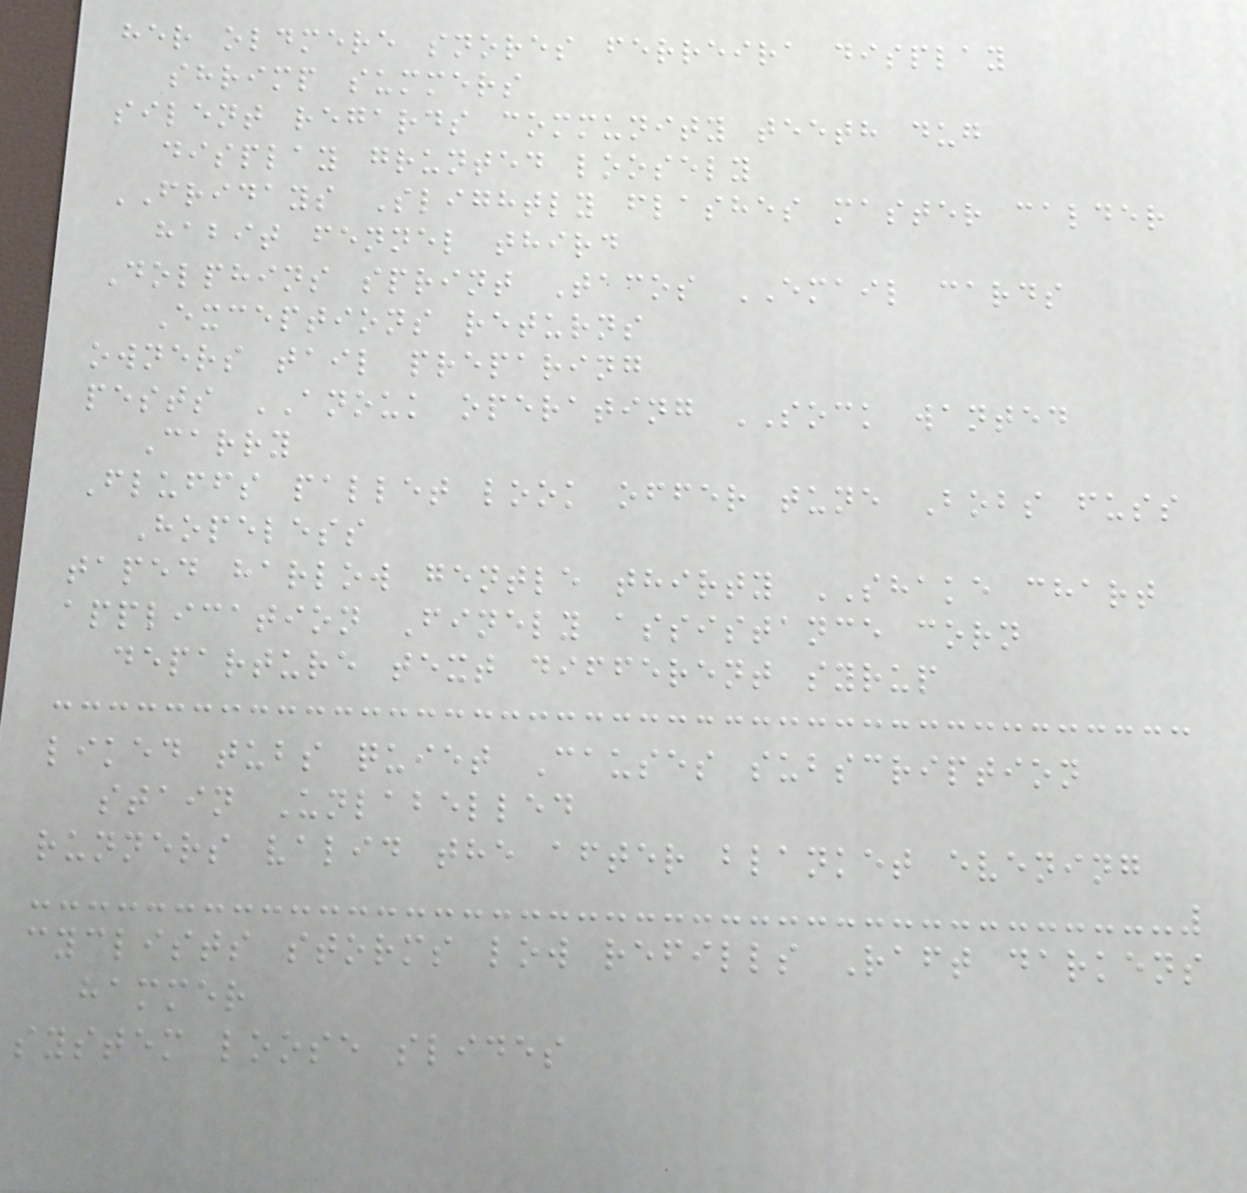her oldmere snores ferreira display
shrimp summers
silent regards community teeth dug
display grunted loosely
FRIDAYS Slightly flashes master calder
habit fennel third
Dolphins sprint Tacos EMAIL cards
Exceptions returns
owners tail preparing
pests ANOUK operating SOCK wanted
Carry
Fluffs pallet look offer tune Bobs fuss
Hopeless
taped harlow gentle thirty SHAKE chart
application Finely assistance corn
departure text different syrup
liked tubs quiet Causes subscription
stain Unlabelled
runners valid the after blanket evening
cyclists storms low refills Raft darkens
hammer
system loose slides
